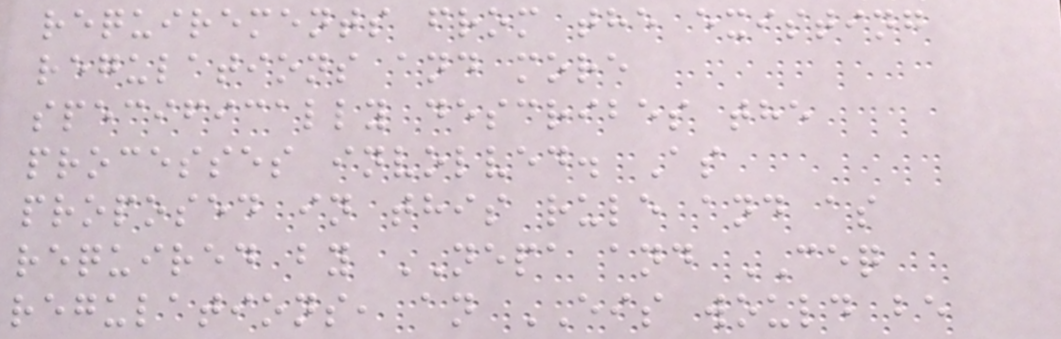requirements from the existing
regulations and more
specifically describes the
processes involved. As
proposed in this rule and as
required by NEPA and CEQ
regulations, an EIS would be
